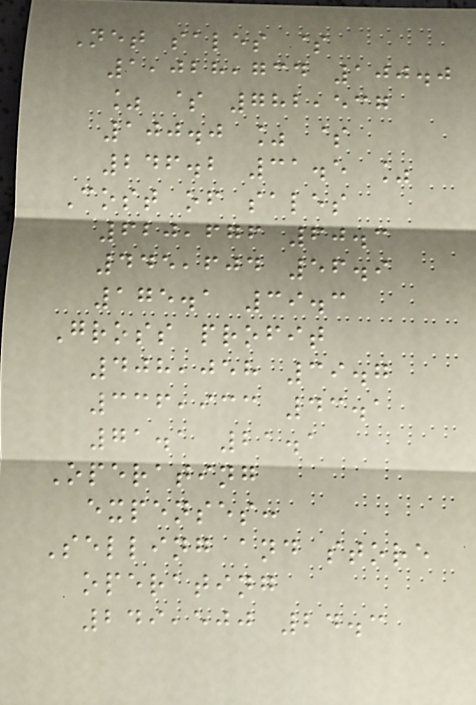Net sales $
1,028,734 100.0
% $ 782,537
100.0 % $
246.2 31.5 %
Cost of sales
620,676 60.3
445,604 56.9
175.1 39.3
Gross profit
408,058 39.7
336,933 43.1
71.1 21.1
Operating
expenses:
Selling and store
operating
249,500 24.3
